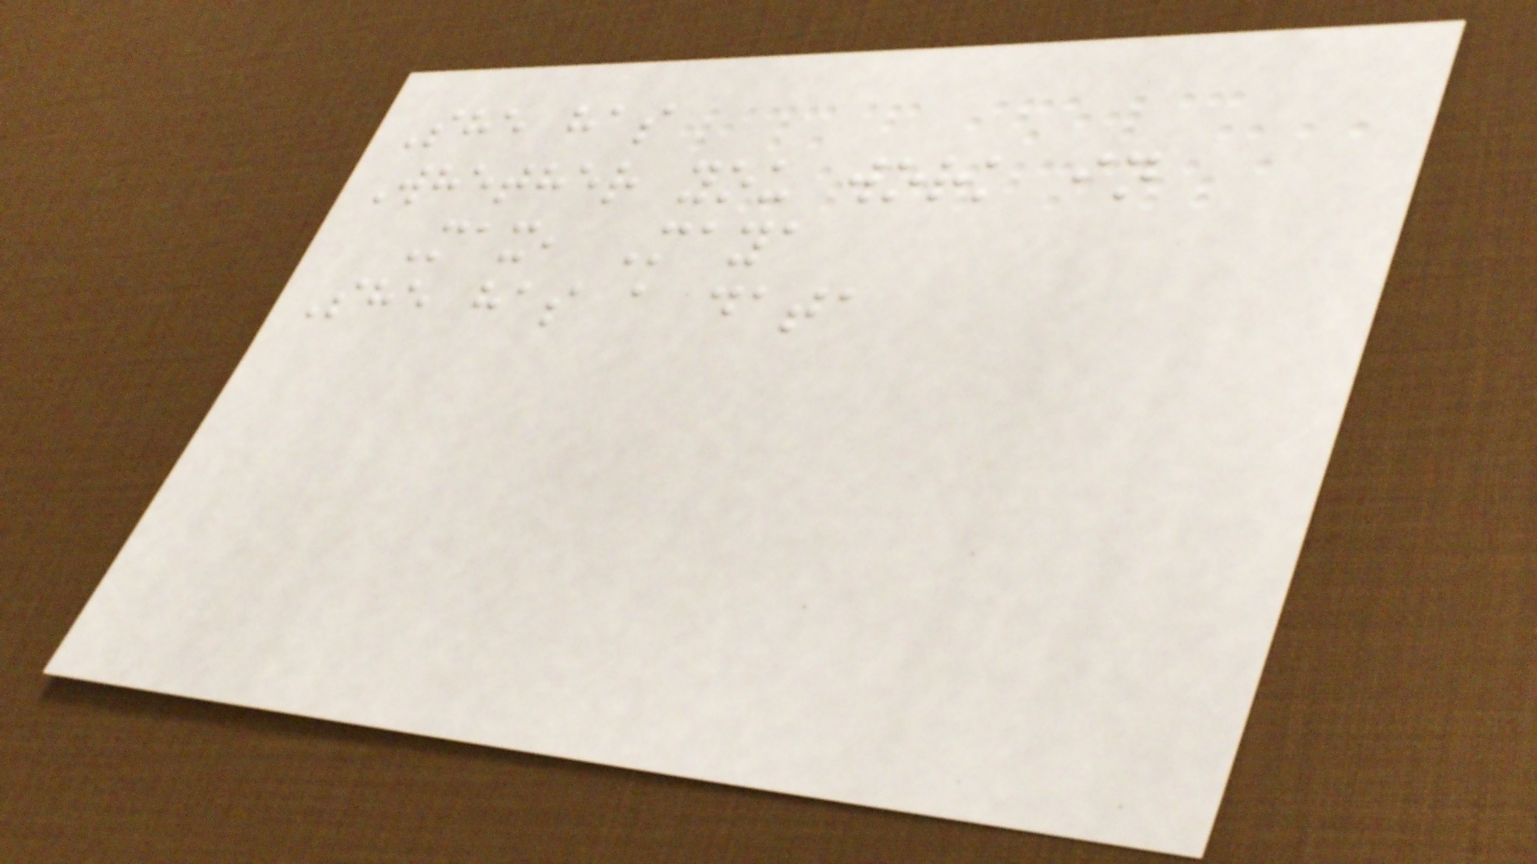She has
Whether you work in
Max, Maya
She has a data
